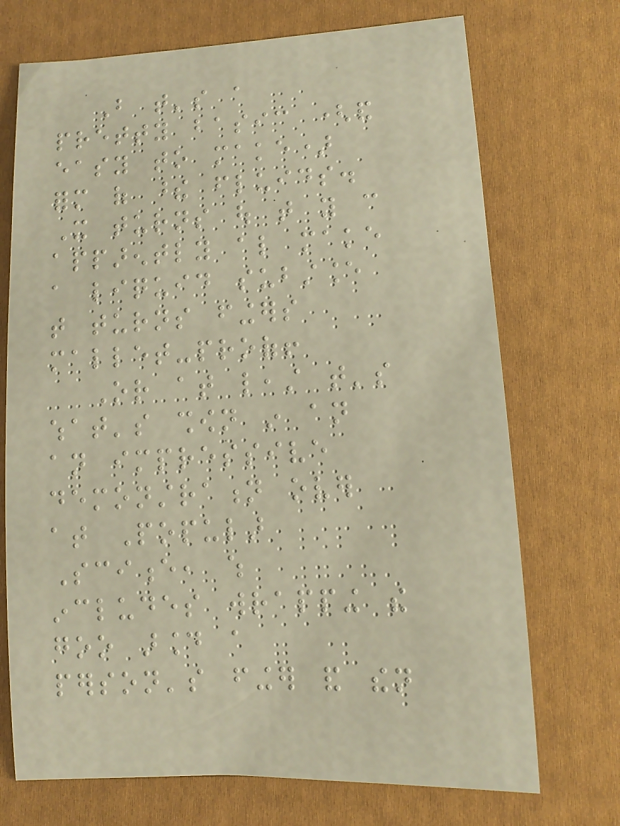But that's a
pretty basic (and
easy to make)
form of these fluids.
It turns out that you can
apparently also make
a liquid substance
that turns fingers
mallet-proof!
Or at least that's
what's shown in an
an impressive
demonstration over
at Popular
Science, which
includes wrapping the
goo around a
person's finger and then
